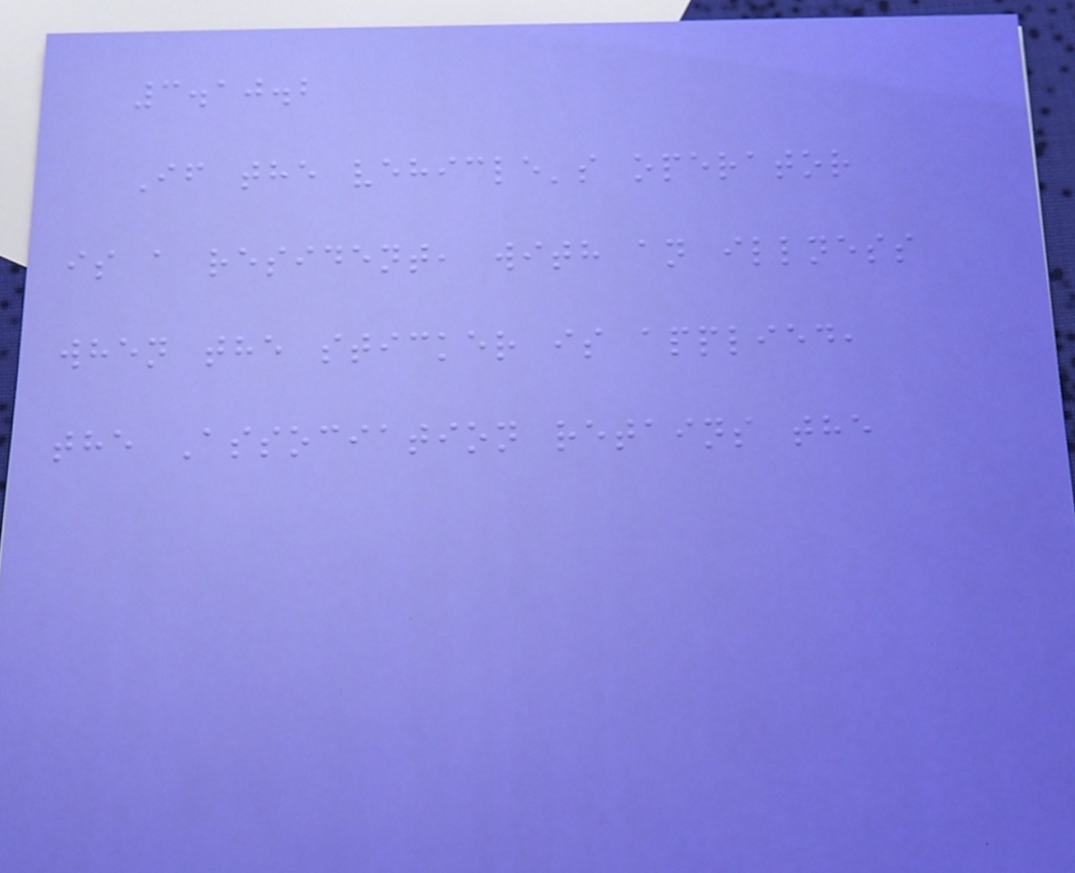3.10.2
If the vehicle's operator
is a resident, with an illness
when the sticker is applied,
the Association retains the
